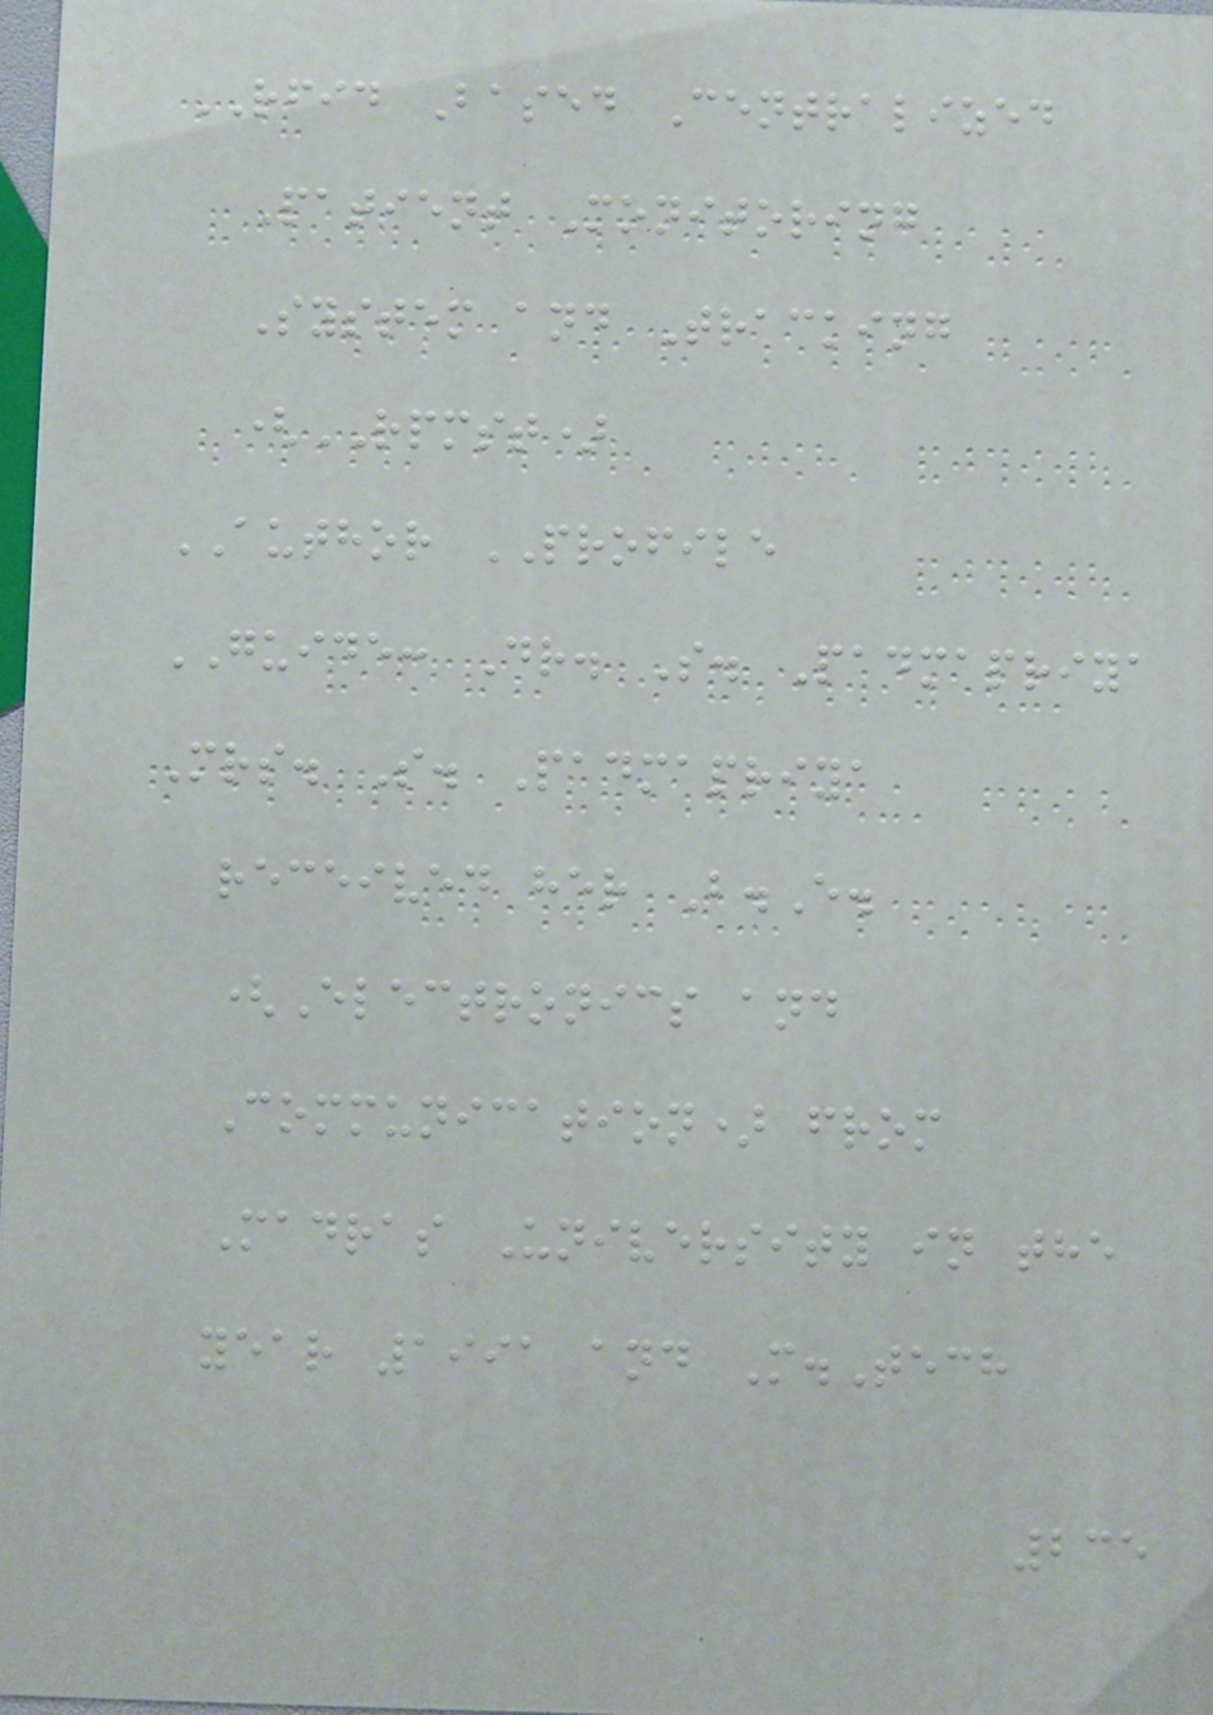RFID Based Centralized
Patient Monitoring
System and Tracking
(RPMST)
AUTHOR PROFILE
GUIDE: Dr. S. Padmapriya
Mrs. S. Padmapriya
received her B.E.
(Electronics and
Communication) from
Madras University in the
year 1991 and M.Tech
235
